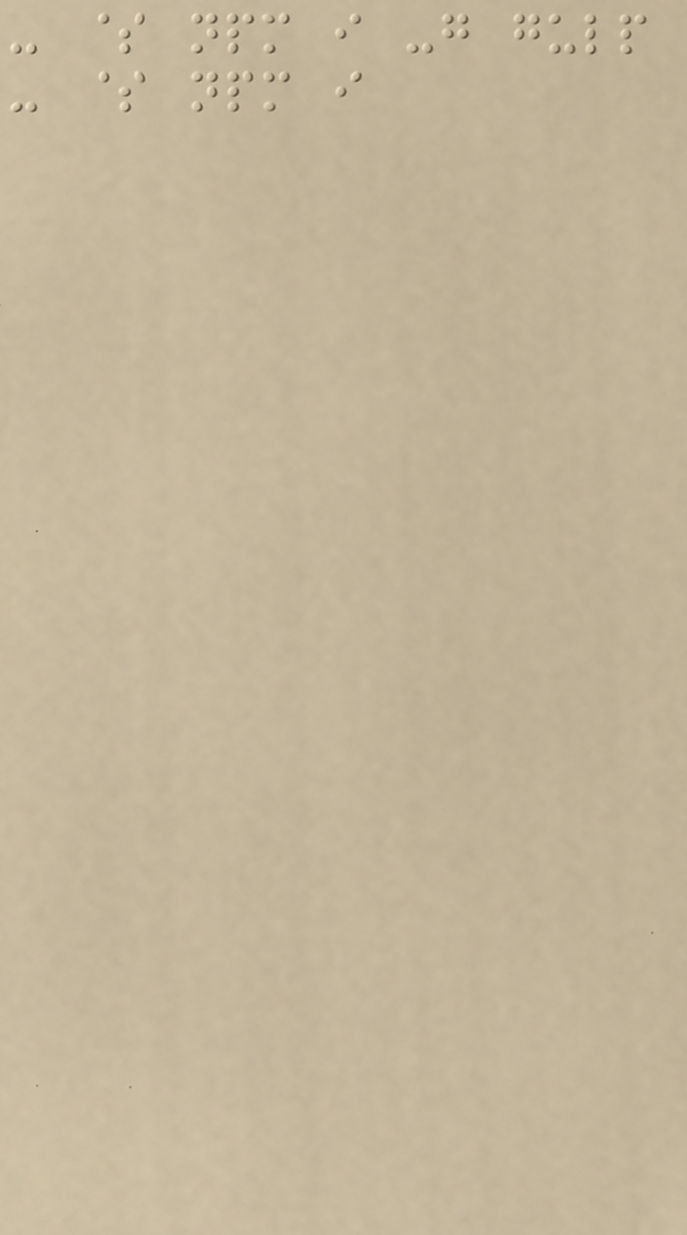- $ npm i -g gulp
- $ npm i
